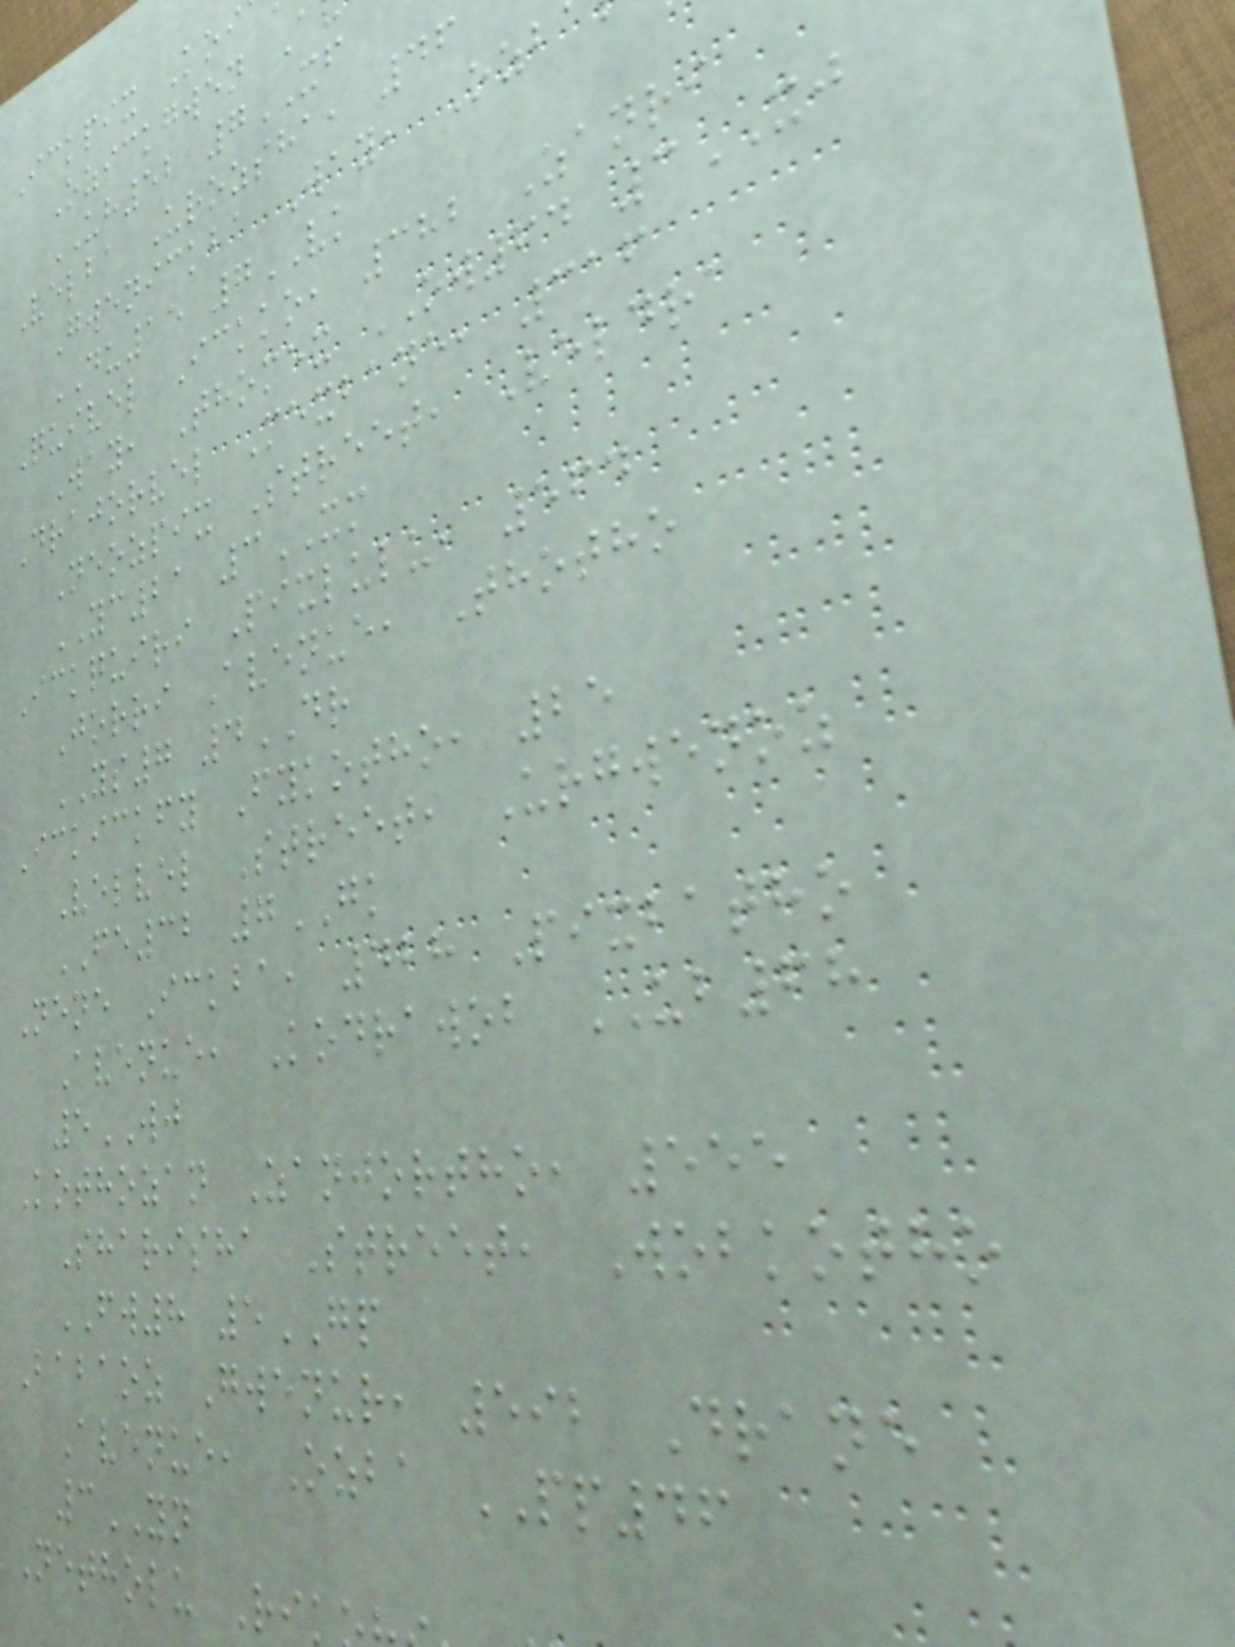Ickpix Koi
Ozickgwen A
UH52 7XF
Velba Urozsha, 46
Gwenickba Way, Ozb
DU15 7VK
Quivel Ickko, 382 Zanri
Way, Thomex OW64 3XJ
Drajorvel Mexbane, 316
Neozpix Street, Veldra
YC21 3XM
Ickquiri Pixlulu, 564
Jorri Avenue, Thotho
YS7 4DR
Ickickfy Fykotho, 25
Velvel Street, Urgwenoz
FE32 7GK
Nene Ickba, 428 Pixbatho
Avenue, Kodrawob UB68
5WJ
Kothozan Zanjortho, 555
Sharisha Street, Wobkotho
FW8 5GP
Babaoz Gwenur, 592 Drane
Avenue, Ozba PP46
3YN
Netholu Ri
